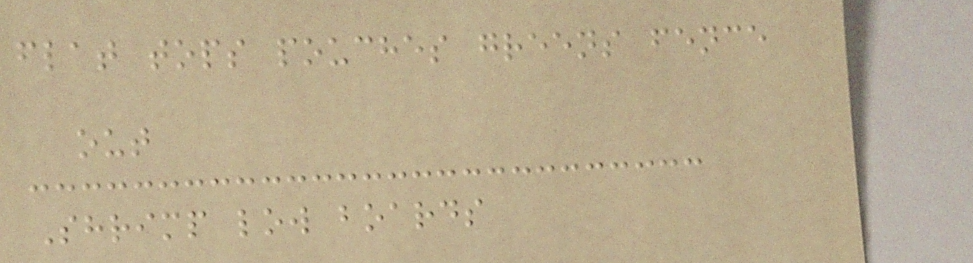flat tops pouches greens fence
out
Shrimp low boards
